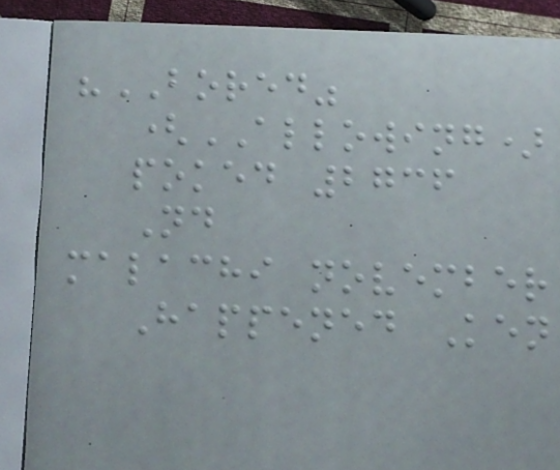"BORED"
(ALLOWING)
poked 2736
Nd
malachi november
Happened Ken
